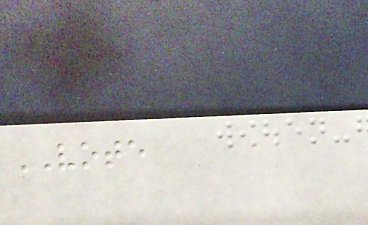VOTE
